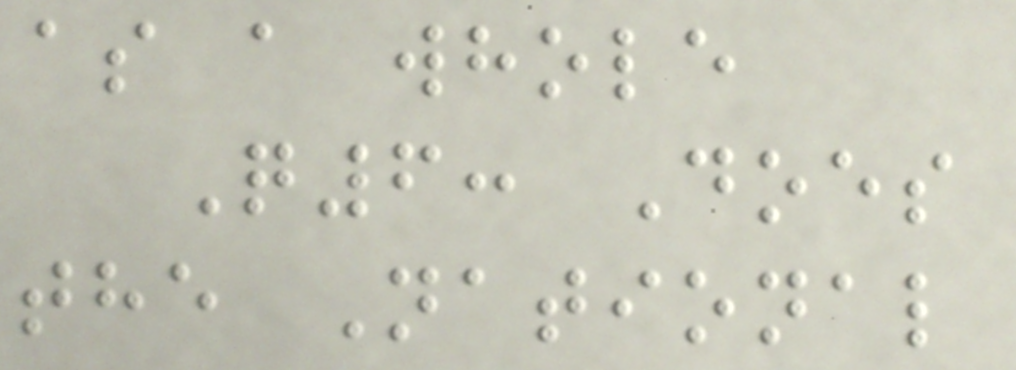as a whole
Q6: Does
the National
